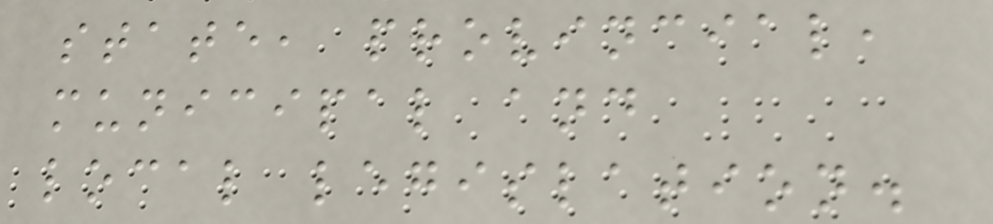state, provincial,
municipal and
local legislation.
